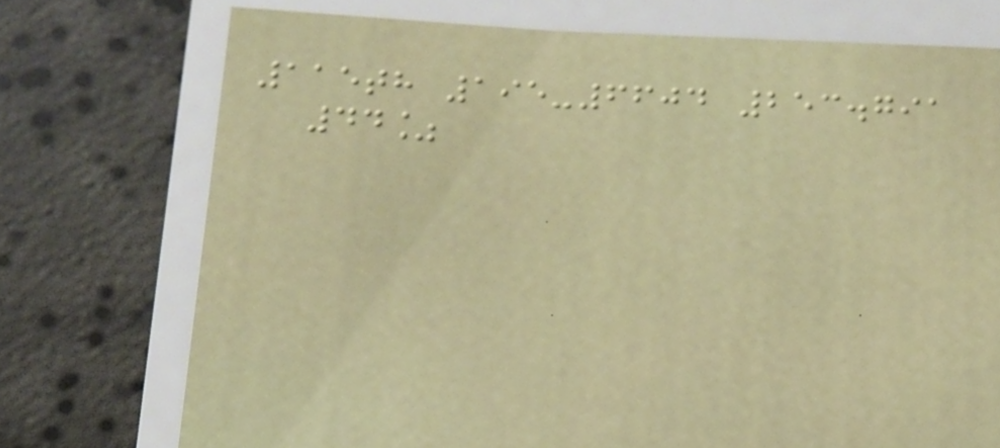115th 195-6604 253.791
44%
